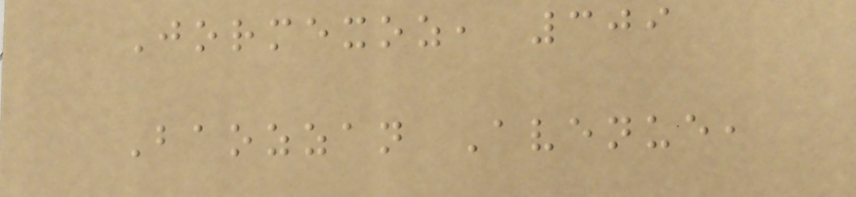Jormexoz, 309
Baozzan Avenue,
